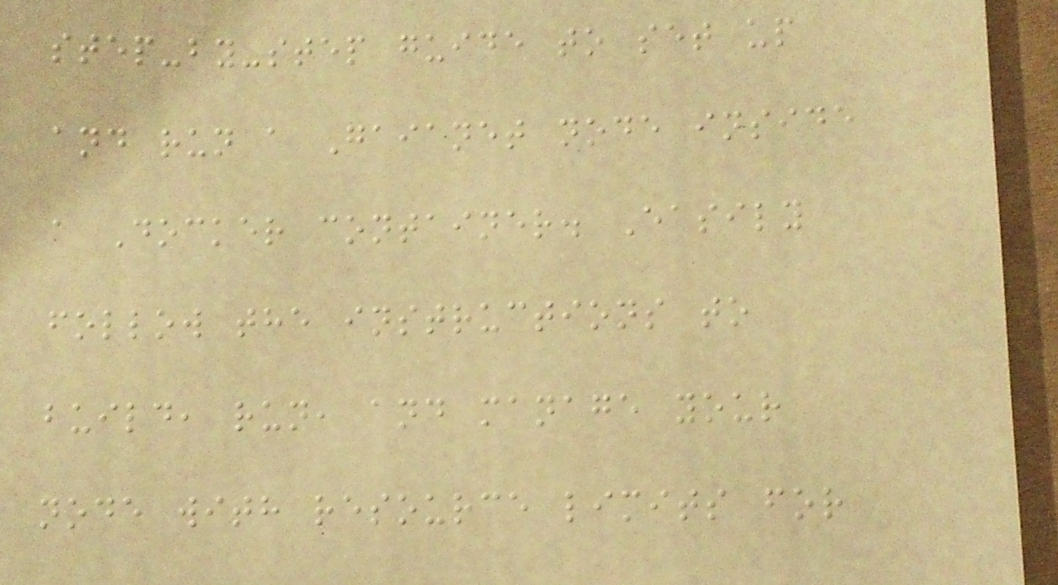step-by-step guide to set up
and run a Gaianet node inside
a Docker container. Easily
follow the instructions to
build, run, and manage your
node with resource limits for
